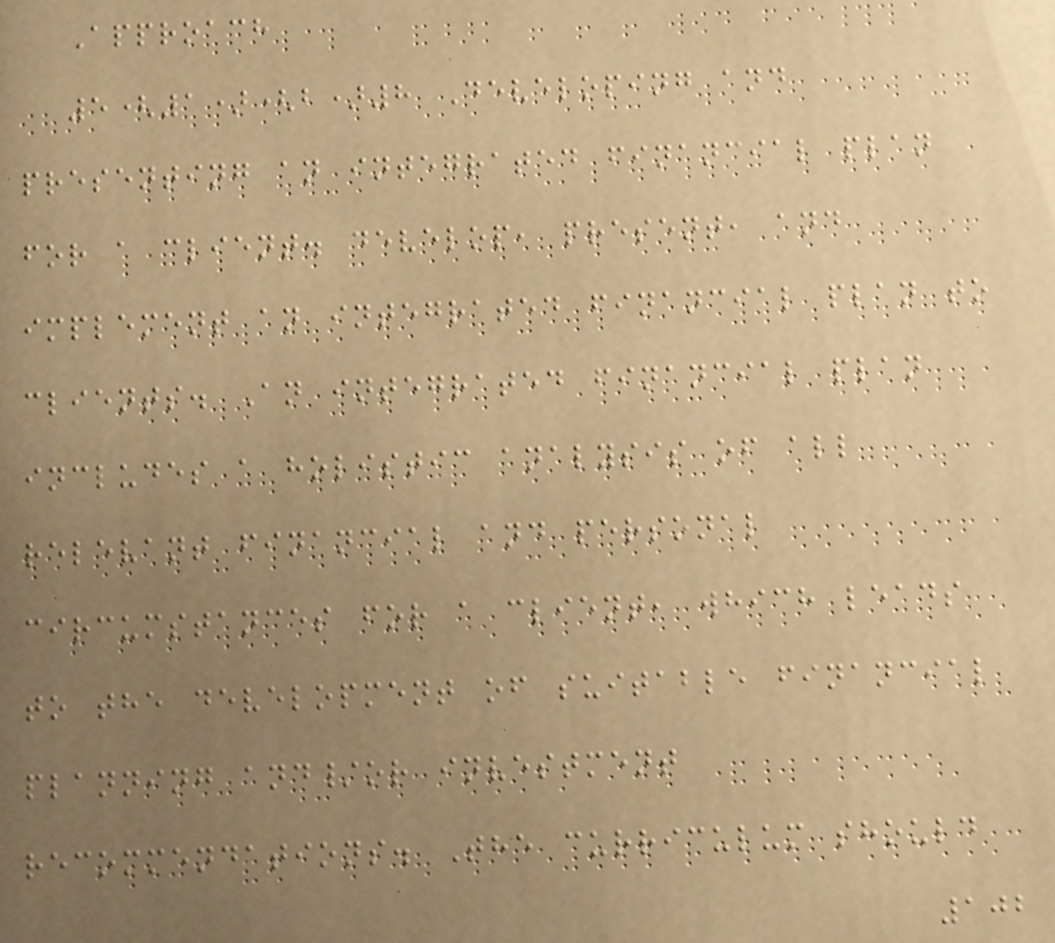Approach
5(1)(b)8 Developing and
presenting an integrated financial plan
for a client. develop, present, and
implement an integrated financial plan to
clients. An integrated financial plan
includes a holistic analysis of all
relevant financial and personal
circumstances for a client, which leads
to the development of suitable financial
planning and/or investment
recommendations. The curriculum should
102
